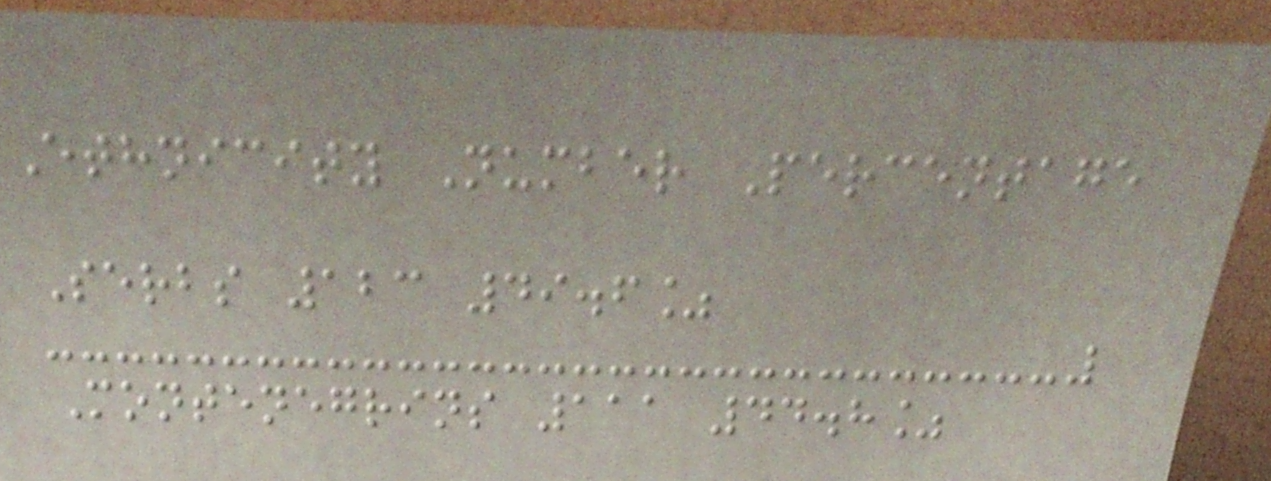Ethnicity Number Percentage
Serbs 123 49.6%
Montenegrins 111 44.8%
